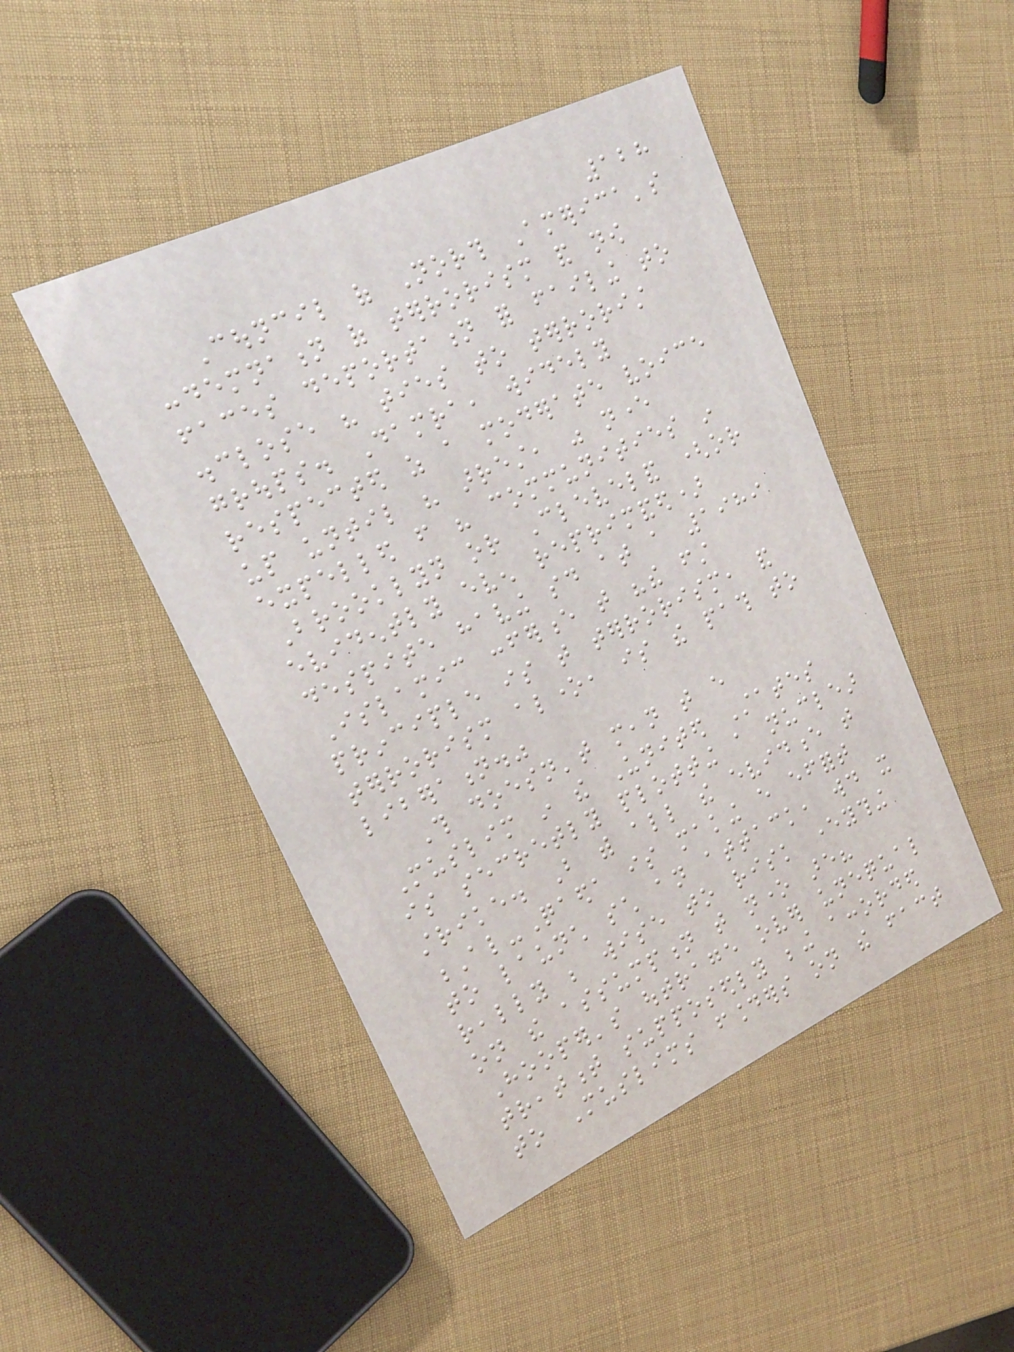128
Council of North America's
condemnation of terrorism and now
faces deportation for failing to
disclose his ties to terrorist
groups. Damra, widely
respected as a moderate voice
up until his arrest, was never
expelled from his communities in
Brooklyn or Cleveland (or
evidently even reprimanded)
despite having said at a 1989
Islamic conference that "the first
principle is that terrorism, and
terrorism alone, is the path to
liberation."
This doesn't mean that every
Muslim in the United States
is secretly plotting a nuclear
strike. But with all the evidence that
Al-Qaeda is making every effort
to launch such an attack, would it
really be wise to risk everything
on the assumption that none are?
Hooper's outrage over unequal
treatment supposedly being accorded
to Muslims founders on the fact
